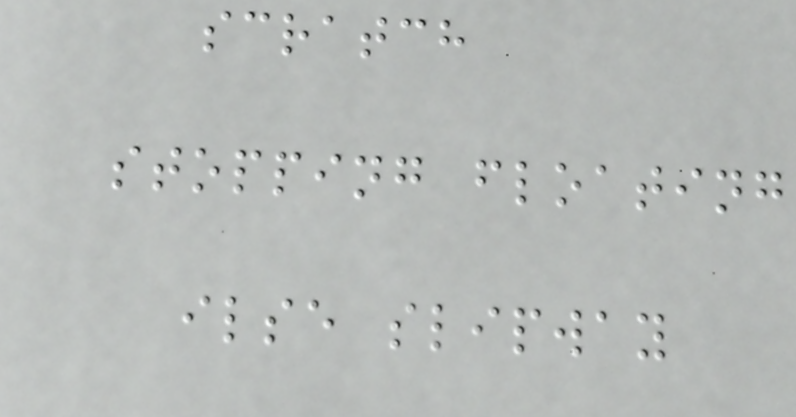scratch
stopping floating
ilse slipway
